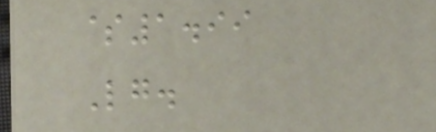$1.99
Lg.
